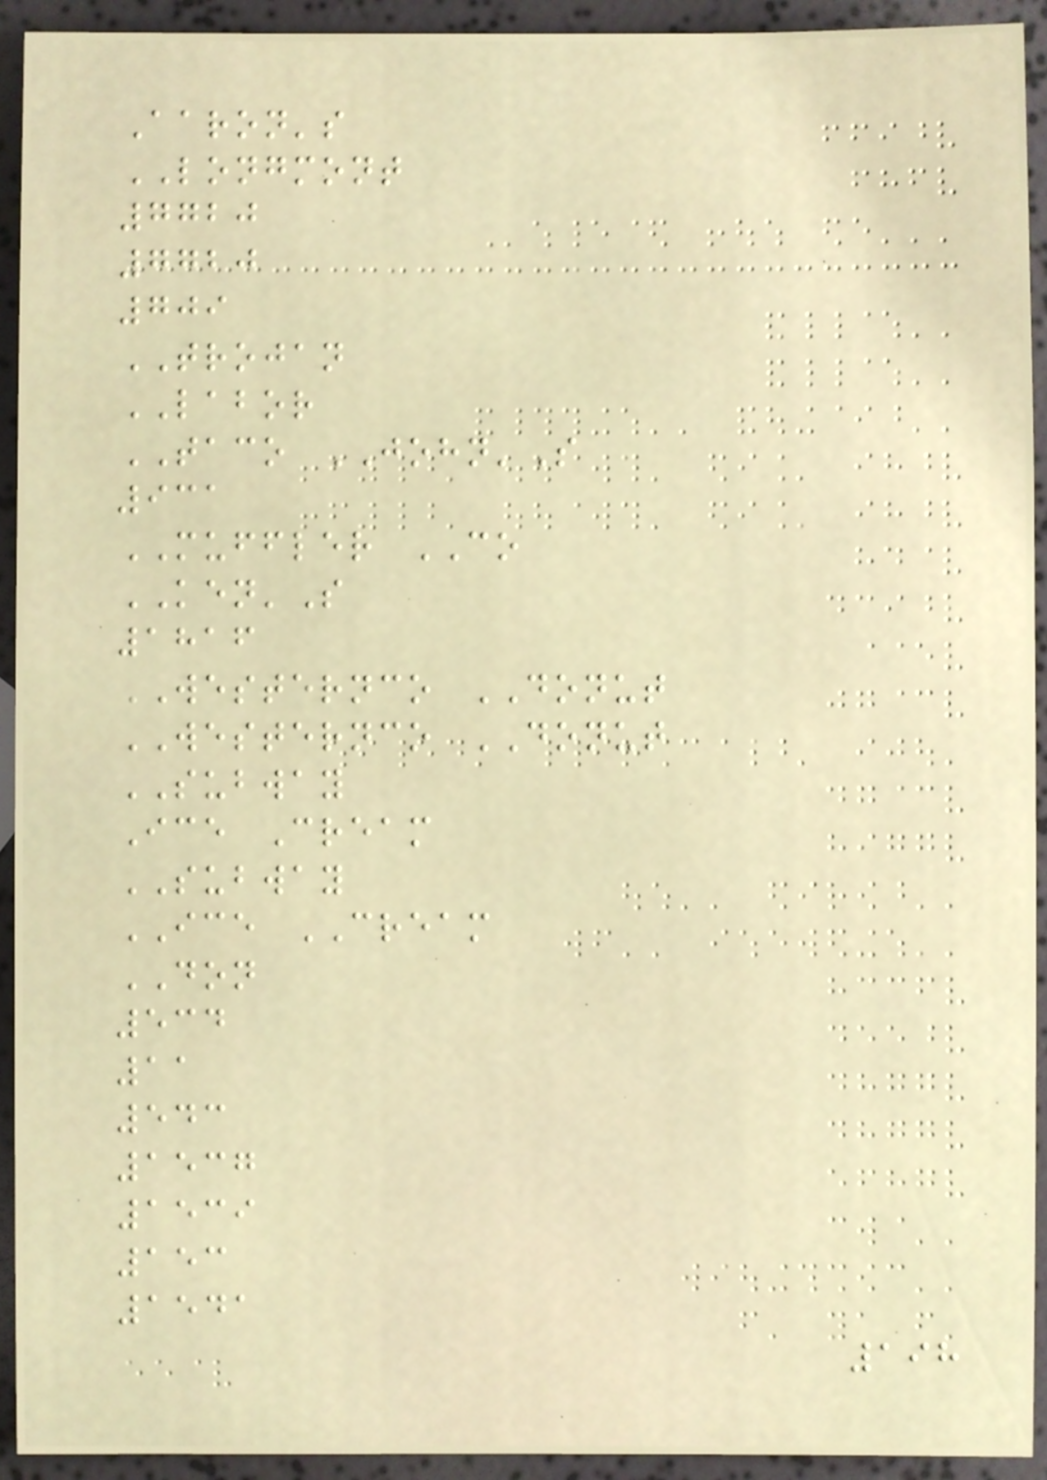Aaron's
LONGMONT
7720
7720
709
TROJAN
LABOR
TACO JOHN'S
931
MUFFLER CO
KEN'S
1816
WESTERNCO DONUT
WESTERNCO DONUT
SUBWAY
Ice Cream
SUBWAY
ICE CREAM
DON
534
11
543
1537
1539
153
1541
198
